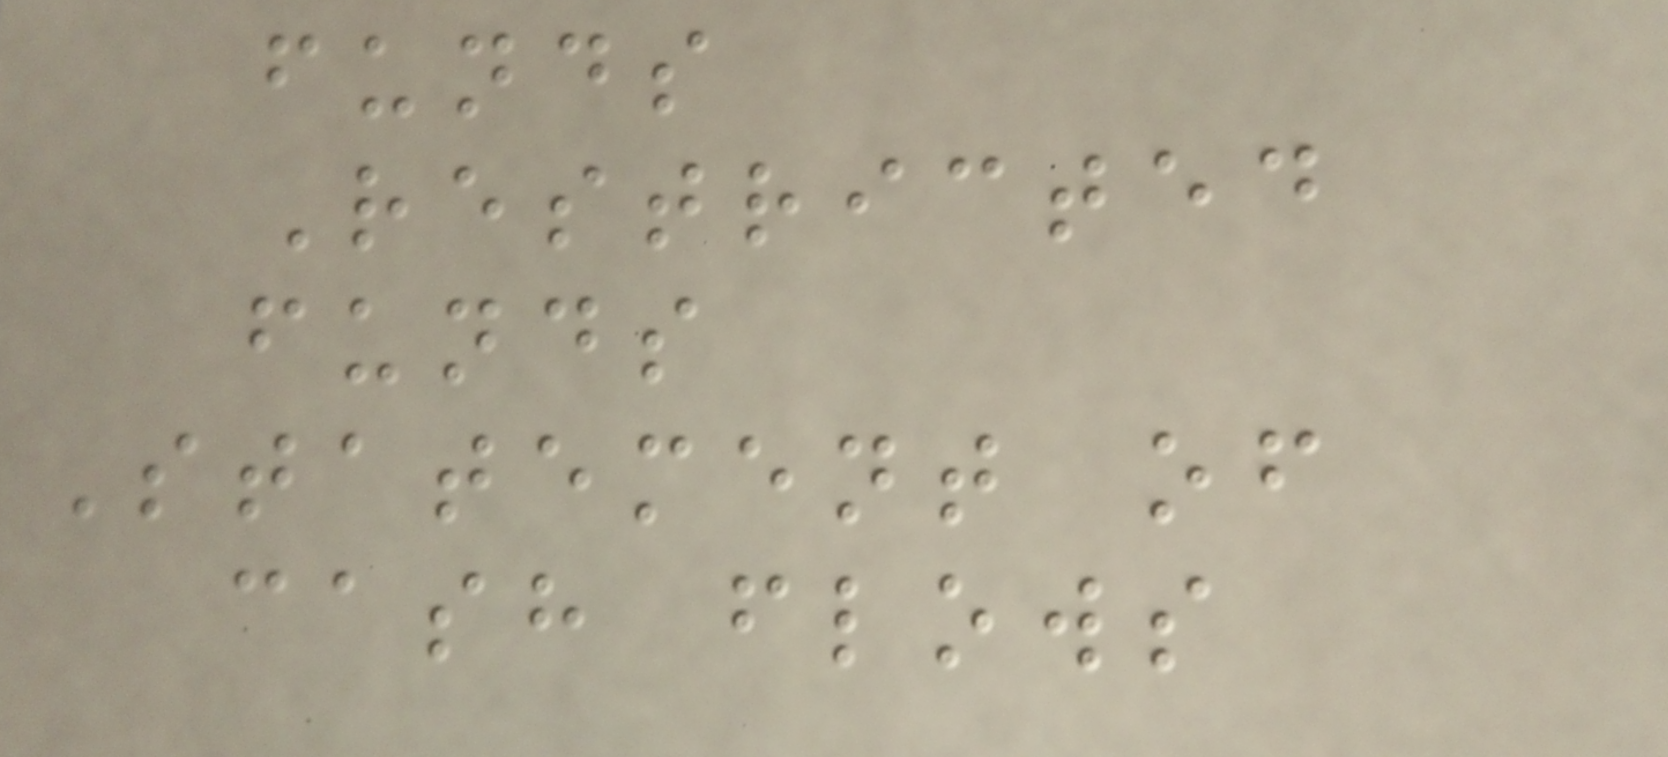funds
Restricted
funds
Statement of
cash flows
